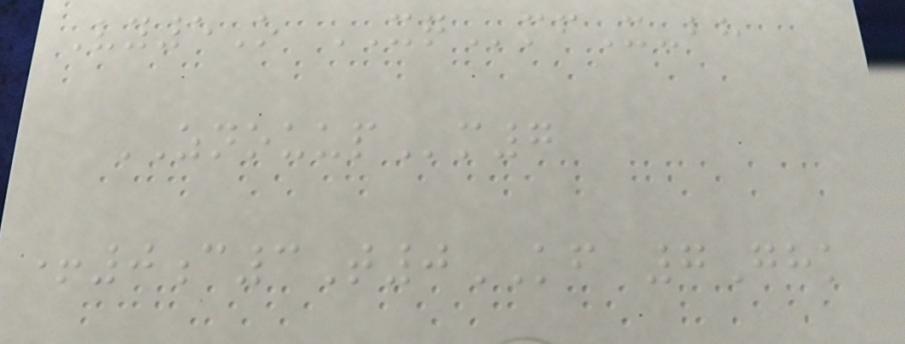Vy5O XQmfX-bh
ZNOUUPm7
+0c3T0KF 7Ghk
